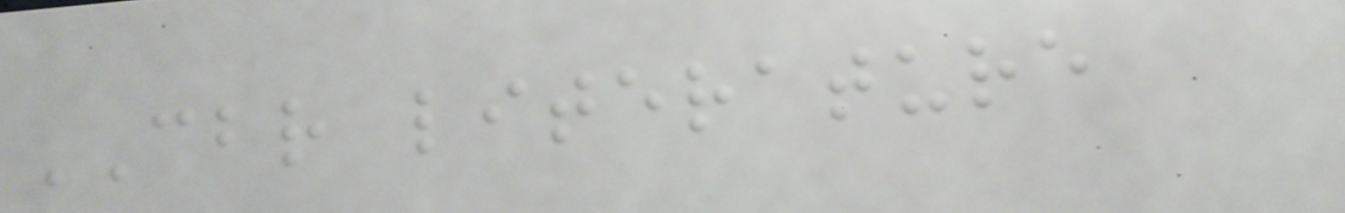CBR literature
